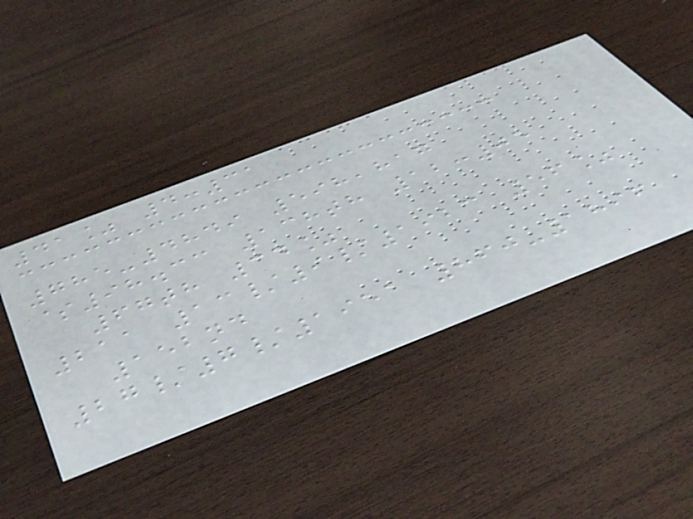41% 4:31
785-4849 598,817
$98.33 138th 12:05
67th 34%
211 13/9/1923 56%
152nd
27/7/1951 860-1896
